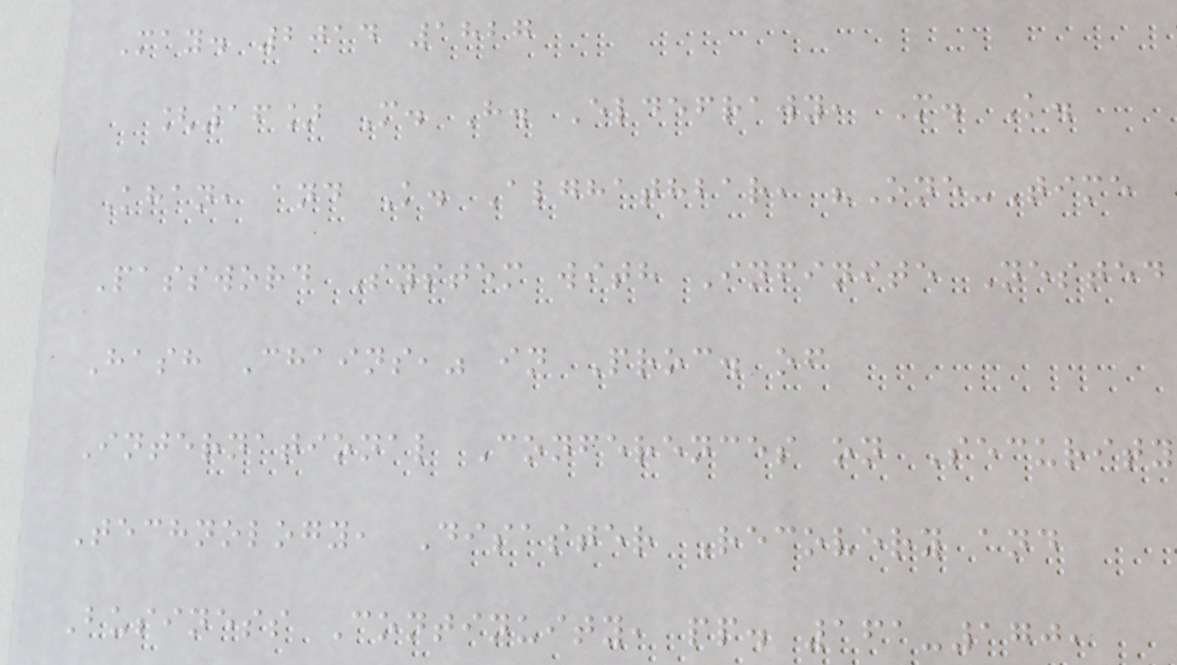May. 2014 1827
[16] M. H. Eldefrawy, M. K.
Khan, and K. Alghathbar, "One-Time
Password System with Infinite Nested
Hash Chains," in Proc. of
International Conferences on Security
Technology, Disaster Recovery and
Business Continuity, pp. 161-170,
